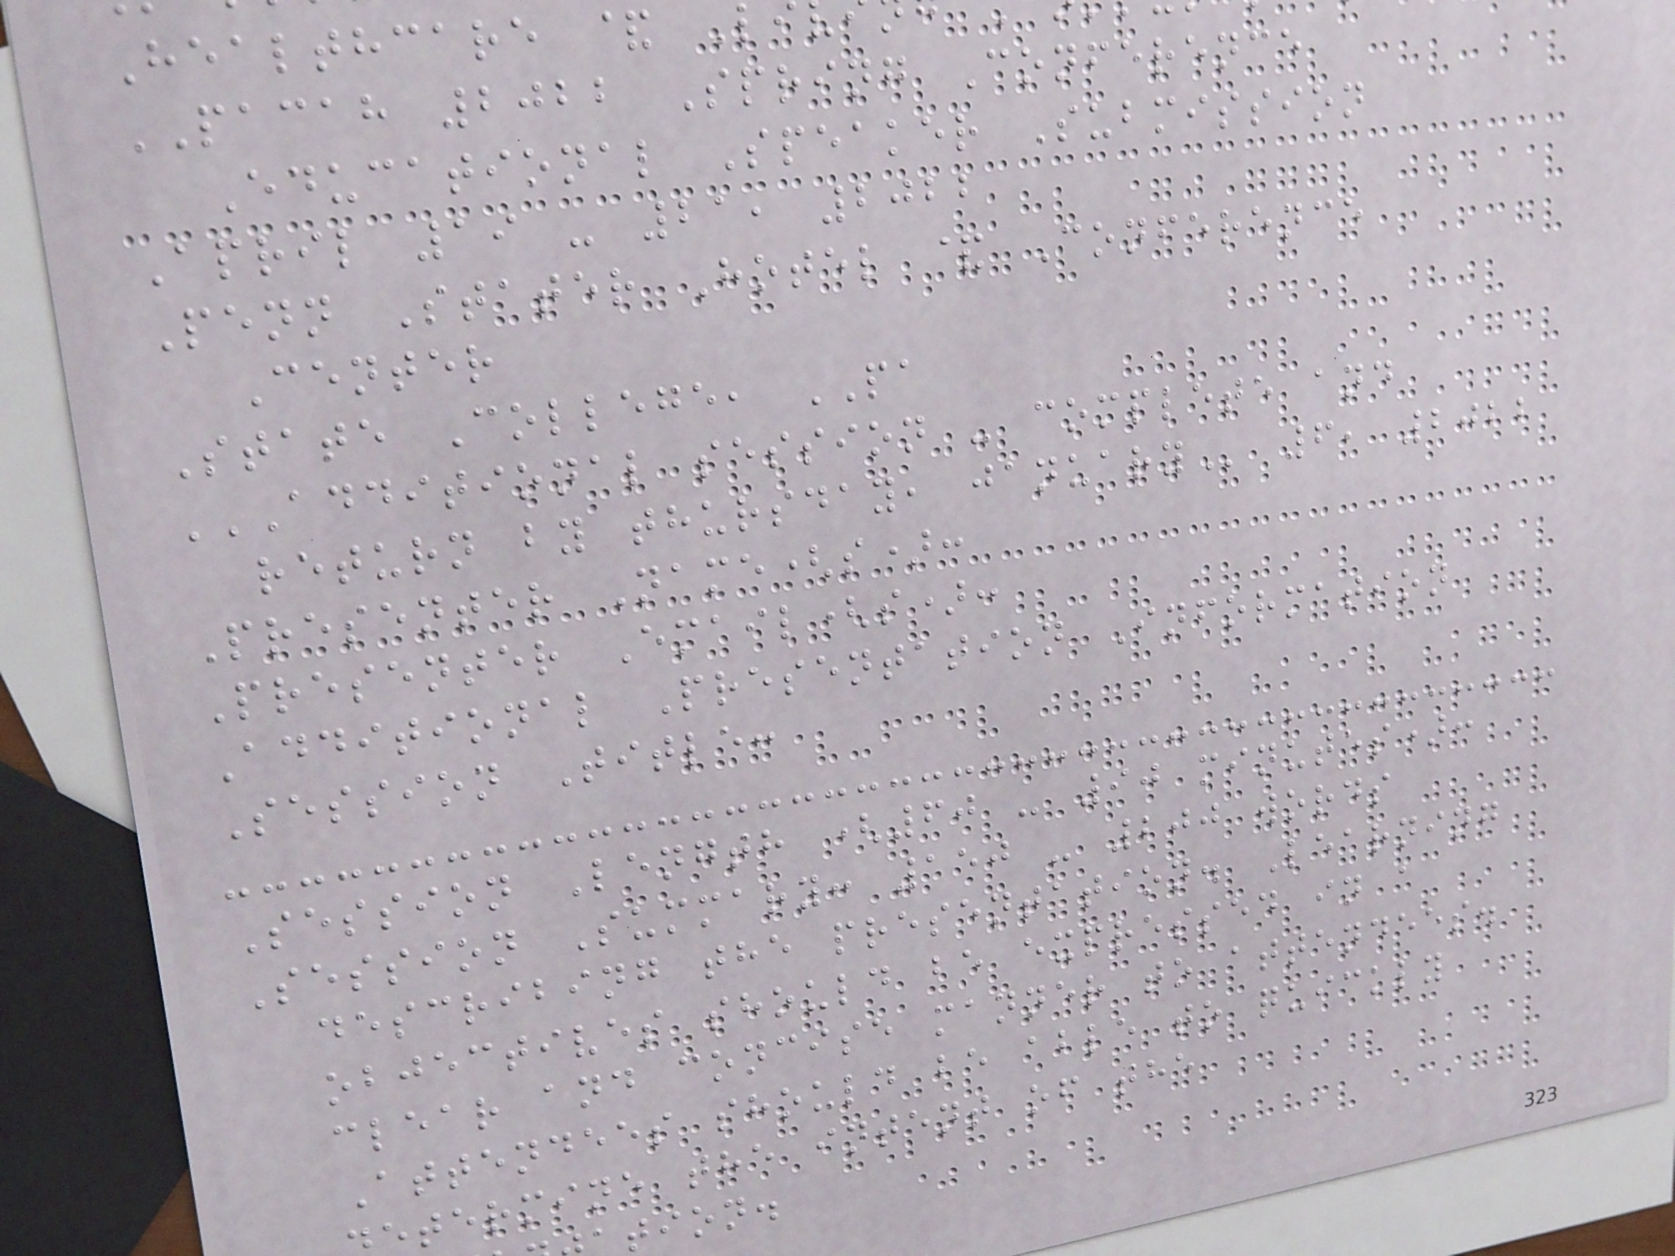Healthcare & L
PACAH 2022 Spring Conference
Educational Speaker Submission
April 19 - 21, 2022
Penn Stater Hotel & Conference
Center
State College, PA
ADDITIONAL SESSION - COMPLETE AND
return by thursday,
Presenter Name(s):
Presenter Email(s):
Additional Presentation Information
Session Title:
Session Length (60 - 90 minutes):
Session Summary: 150 - 200 words
describing the presentation. Learning
objectives should be expressed in a
clear and concise manner to attendees.
Attendees should be able to quickly
termine the intent of the
tion.
